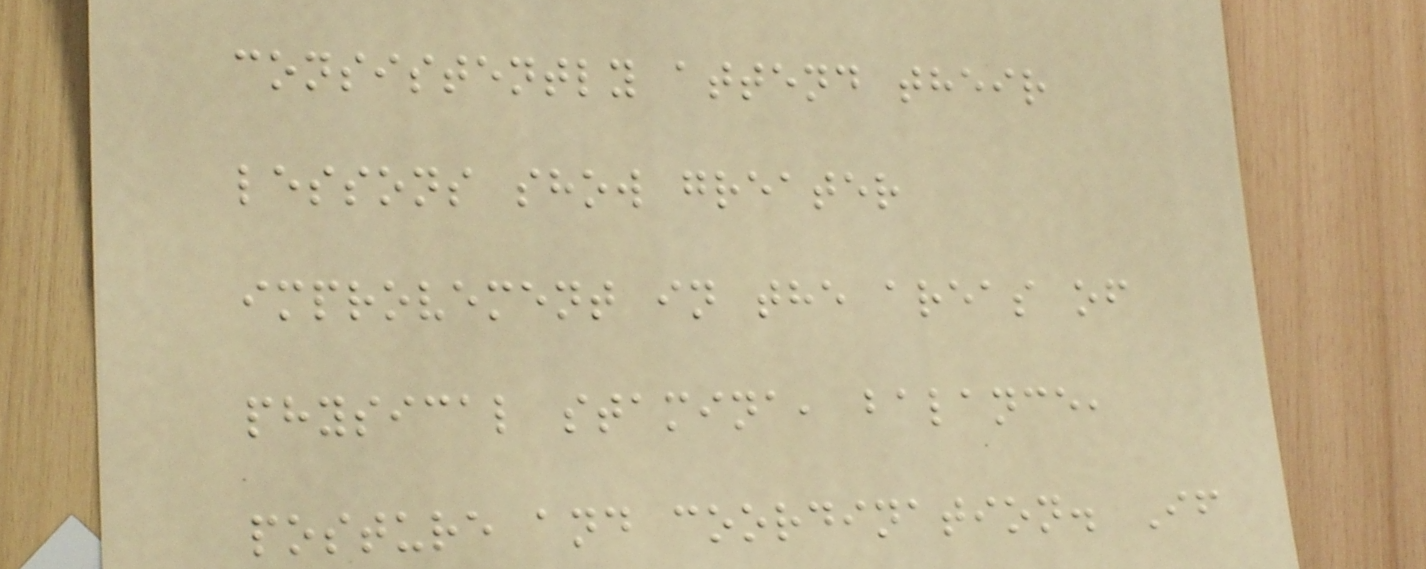consistently attend their
lessons show greater
improvement in the areas of
physical stamina, balance,
posture and coordination. If
